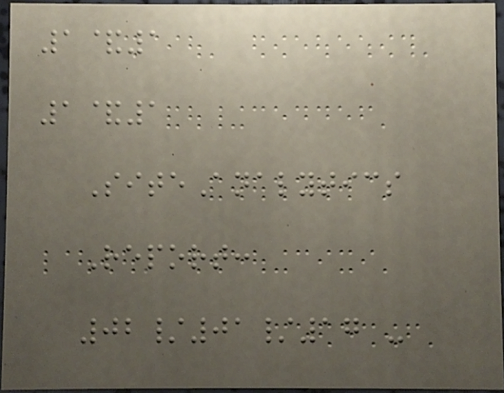1&1
1&1
SiteAnalytics
Report:
02/01/17 -
